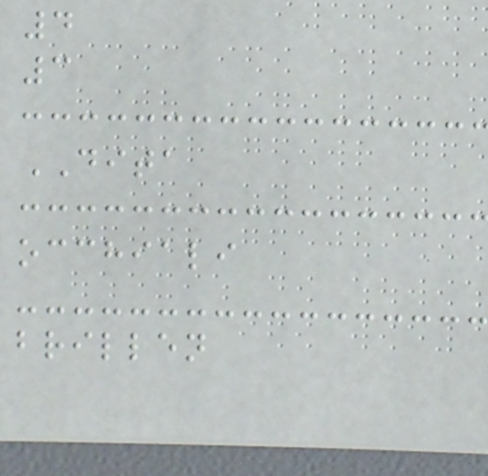4
3
DITA
occhiali
brillen
